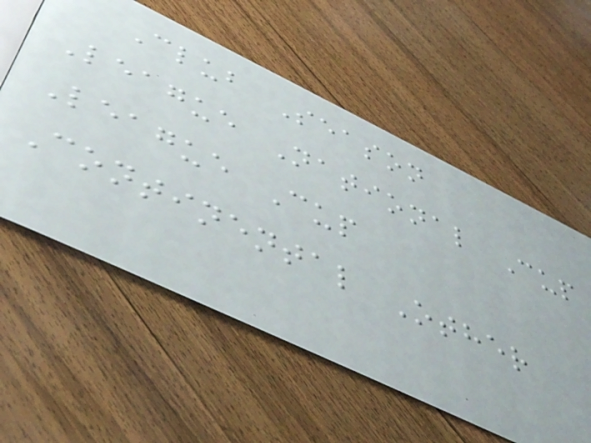Club Season
League National Cup
League Cup
Continental Other
